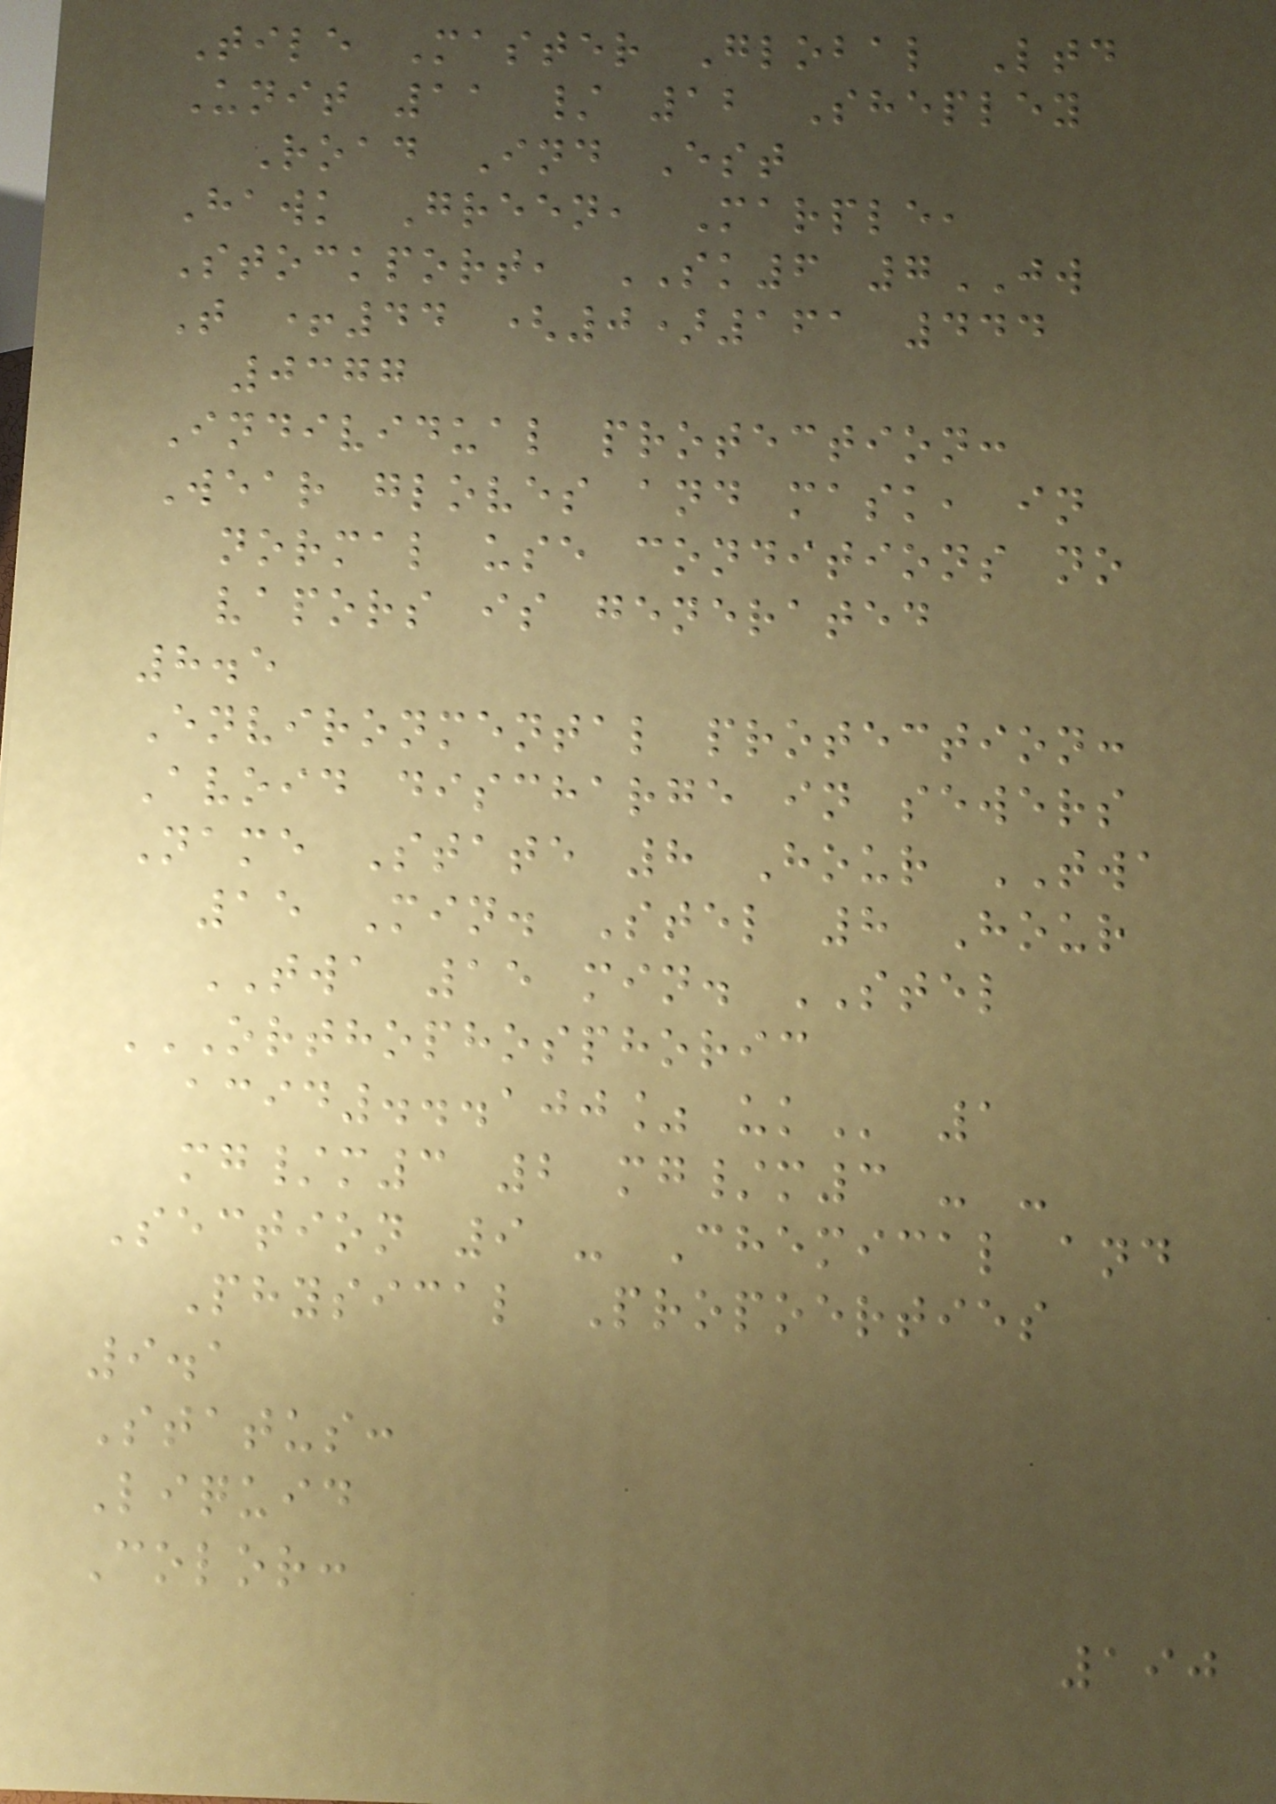Tile Master Global Ltd
Unit 11 / 12 Shepley
Road Ind Est
Hawk Green, Marple,
Stockport, SK6 7JW
T +44 (0)161 444
0377
Individual protection:
Wear gloves and mask, in
normal use conditions no
vapors is generated
8.5
Environmental protection:
Avoid discharge in sewers
Name State 8 Hour TWA
15 Min. Stel 8 Hour
TWA 15 min. STEL
ORTHOPHOSPHORIC
ACID...100% UK 1
mg/m3 2 mg/m3 - -
Section 9 - Chemical and
Physical Propoerties
9.1
Status:
Liquid
Color:
190
